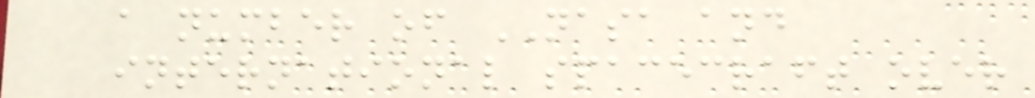a number of NASA and
international spacecraft over
